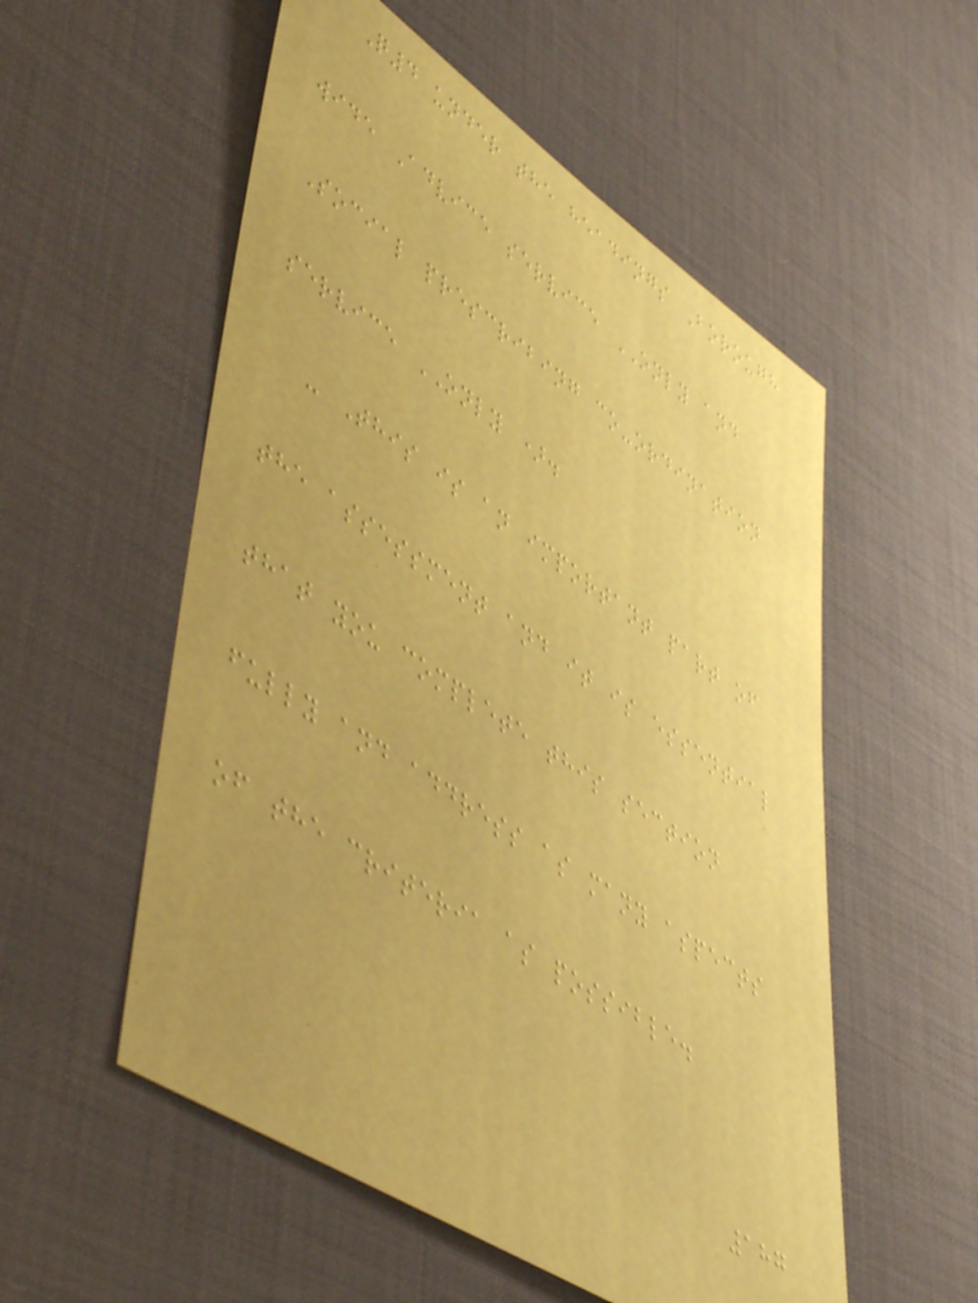Q4 under the headings Borough
wide Advice service ONLY and
Social prescribing co-ordination
service ONLY ).
- This is an important part of
the assessment and it is essential
that you complete this section
fully and address as many aspects
of the criteria as possible.
187
